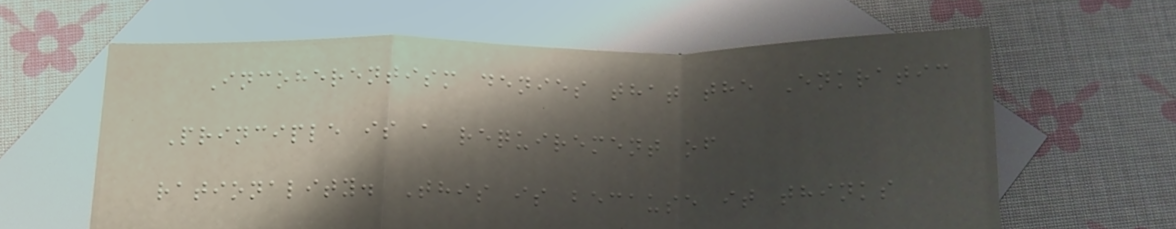Incoherentism denies that the Enkratic
Principle is a requirement of
rationality. This is because it thinks
